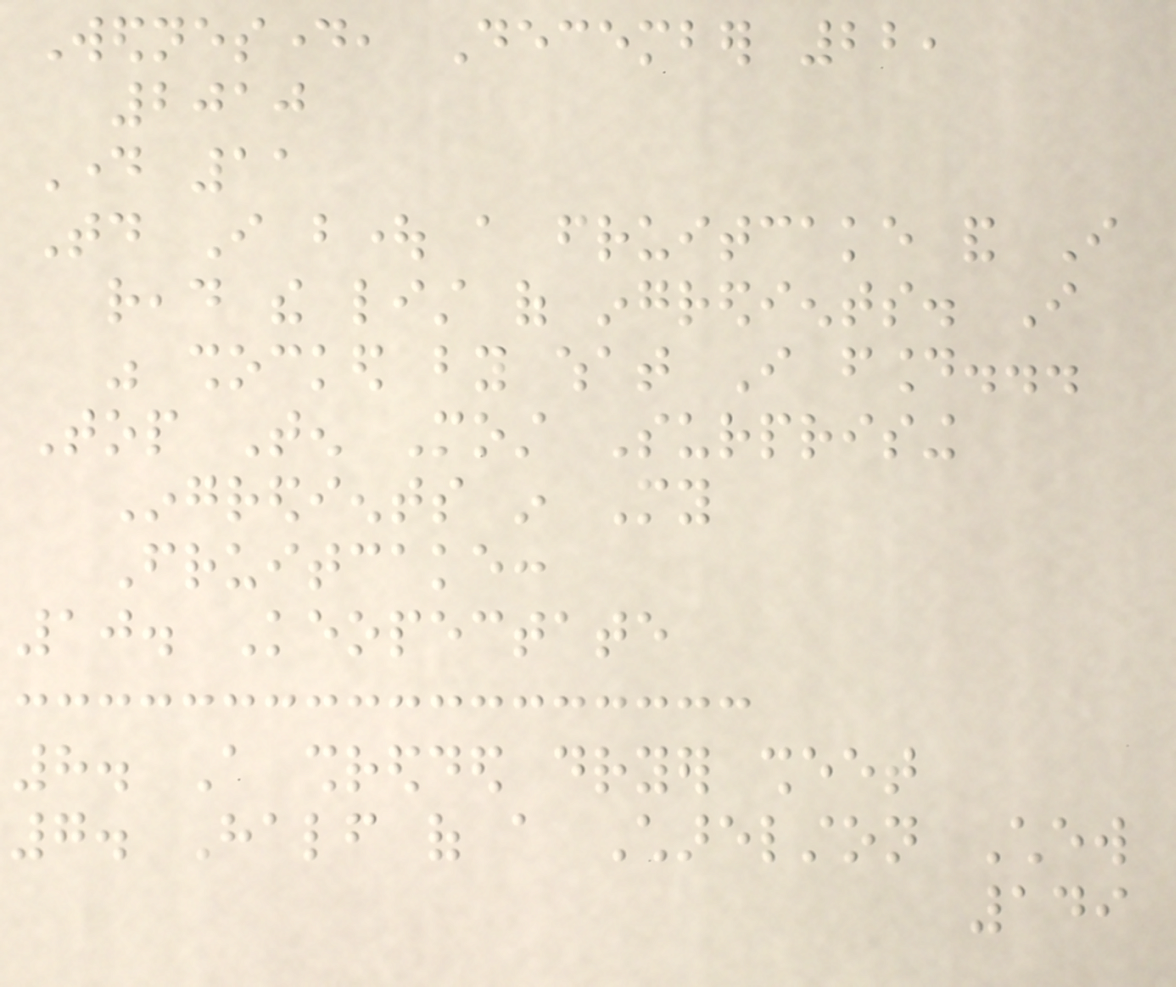Wednesday, December 22,
2010
Day 11
Today I bought a fruitcake and I
read the list of ingredients. I
was shocked by what I found...
Top Ten Most Surprising
Ingredients in My
Fruitcake:
10. Keopectate
8. A shredded dryer sheet
7. Half of a Charelston Chew
149
